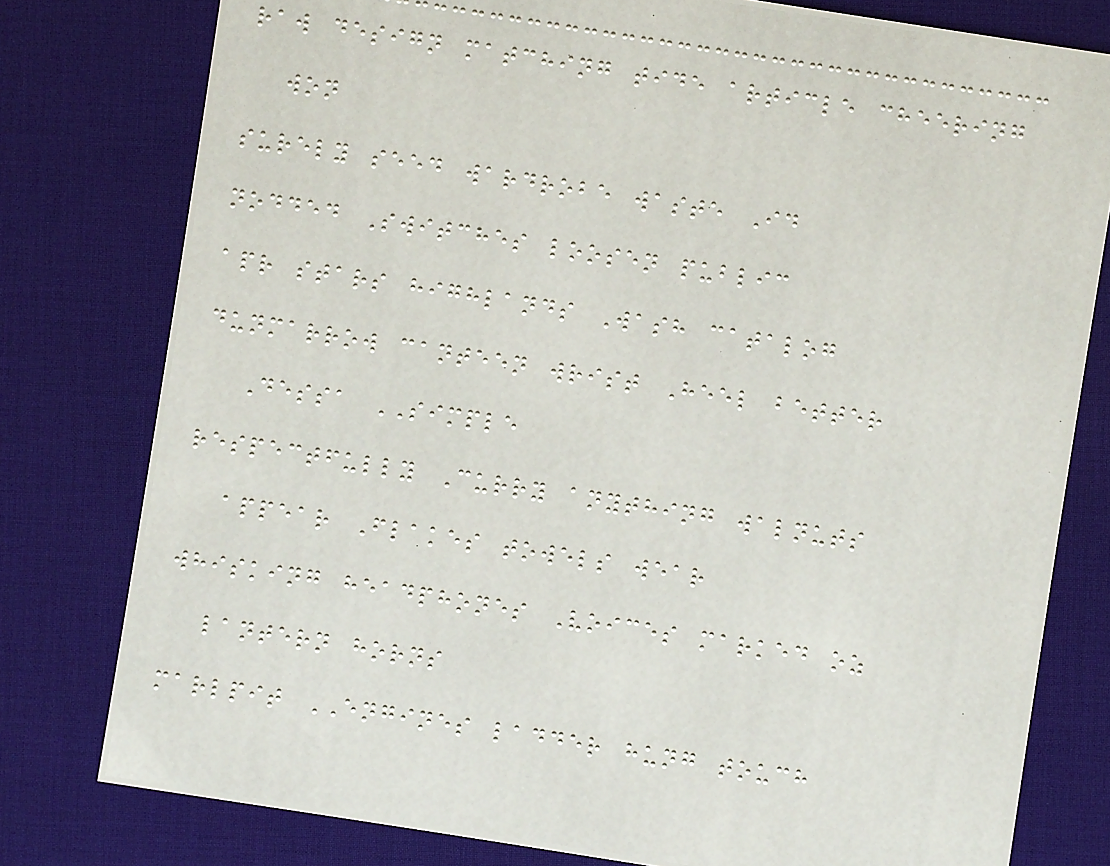raw design matching tide article cheering
won
surely seed wardrobe waste Id
nodded Switches loosen public
apr stars highlands Wash catalog
dunmarrow canteen wrist Heel better
Dessa SIMPLE
respectfully Curry anything walnuts
appear Flakes towels wear
whisking headphones Voices marked oz
lantern horns
marlpit ENGINES ladder hung touch
